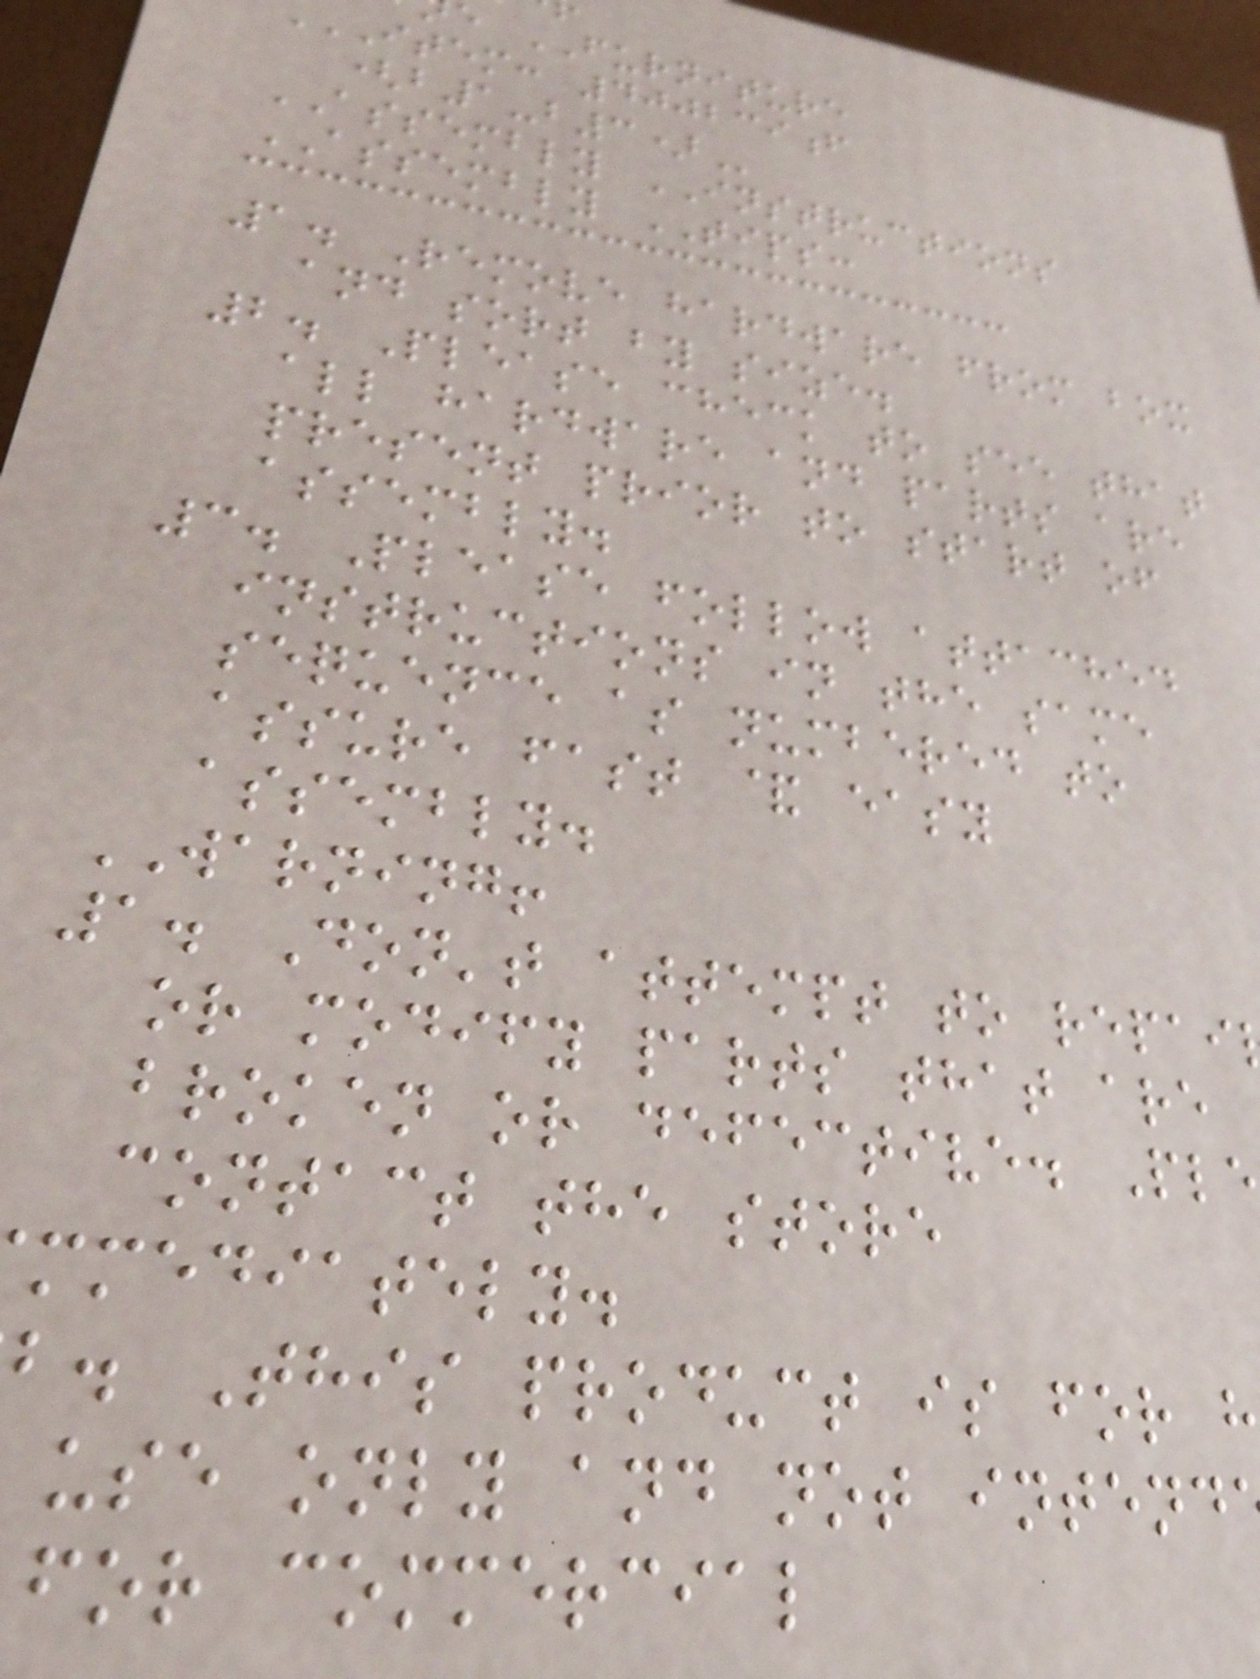e FURNITURE
ITEM: 400239f
ASSEMBLY INSTRUCTIONS
ASSEMBLY TIPS:
1. Remove hardware from box
and sort by size.
2. Please check to see that
all hardware and parts are
present prior to start of
assembly.
3. Please follow attached
instructions in the same
sequence as numbered to
assure fast & easy
assembly.
WARNING!
1. Don't attempt to repai
or modify parts that are
broken or defective. Pl
contact the store
mmediately.
b. This product is for h
use only and not intend
for commercial
